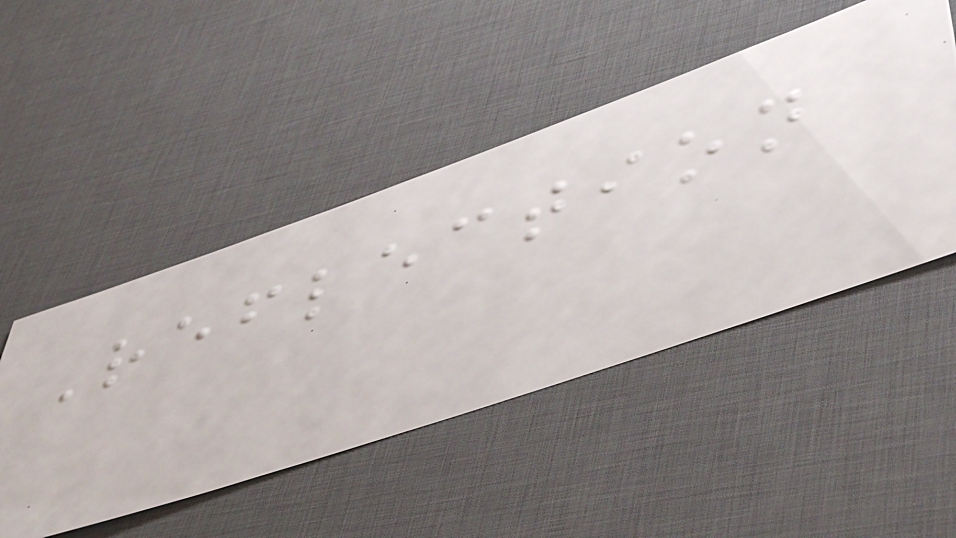Reflection
